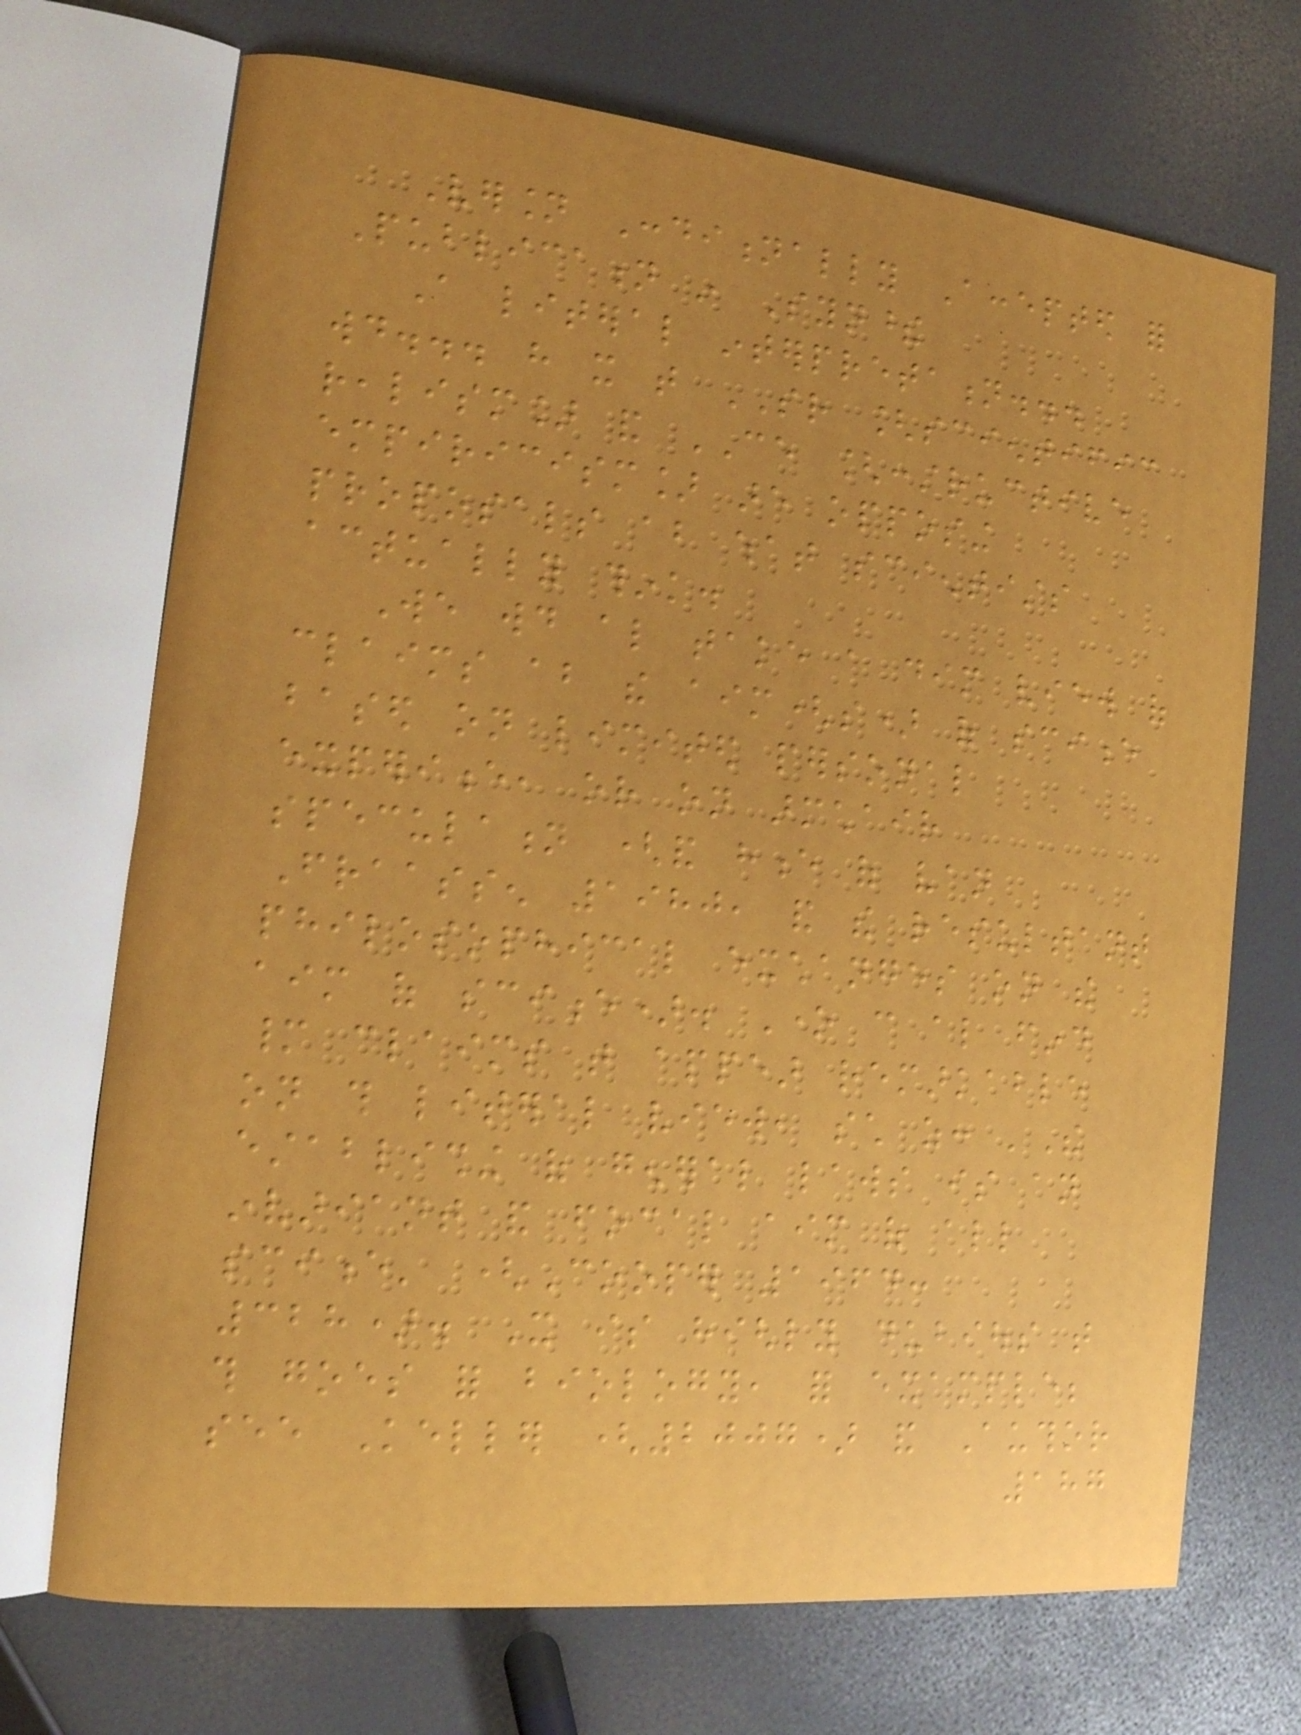Version Conditionally Accepted for
Publication in Synthese
A literal interpretation...
would... have it that SR [scientific
realism] and CE [constructive
empiricism] are opposing
proposals about what scientists
actually think.
We would also take a dim view of
claims about the aim(s) of science
based on limited personal
experience, or on armchair
speculation (and hence of van
Fraassen 1980, and the resultant
philosophical exchanges on the
aim of science). One can also find
many claims that appear remarkable
on this literal view, such as: 'The
establishing of general laws is an
invariant and focal aim of all
science' (Cooper 1964:
328). It is highly dubious that
this goes for biology, for example;
see Keller (2007) and Author
187
